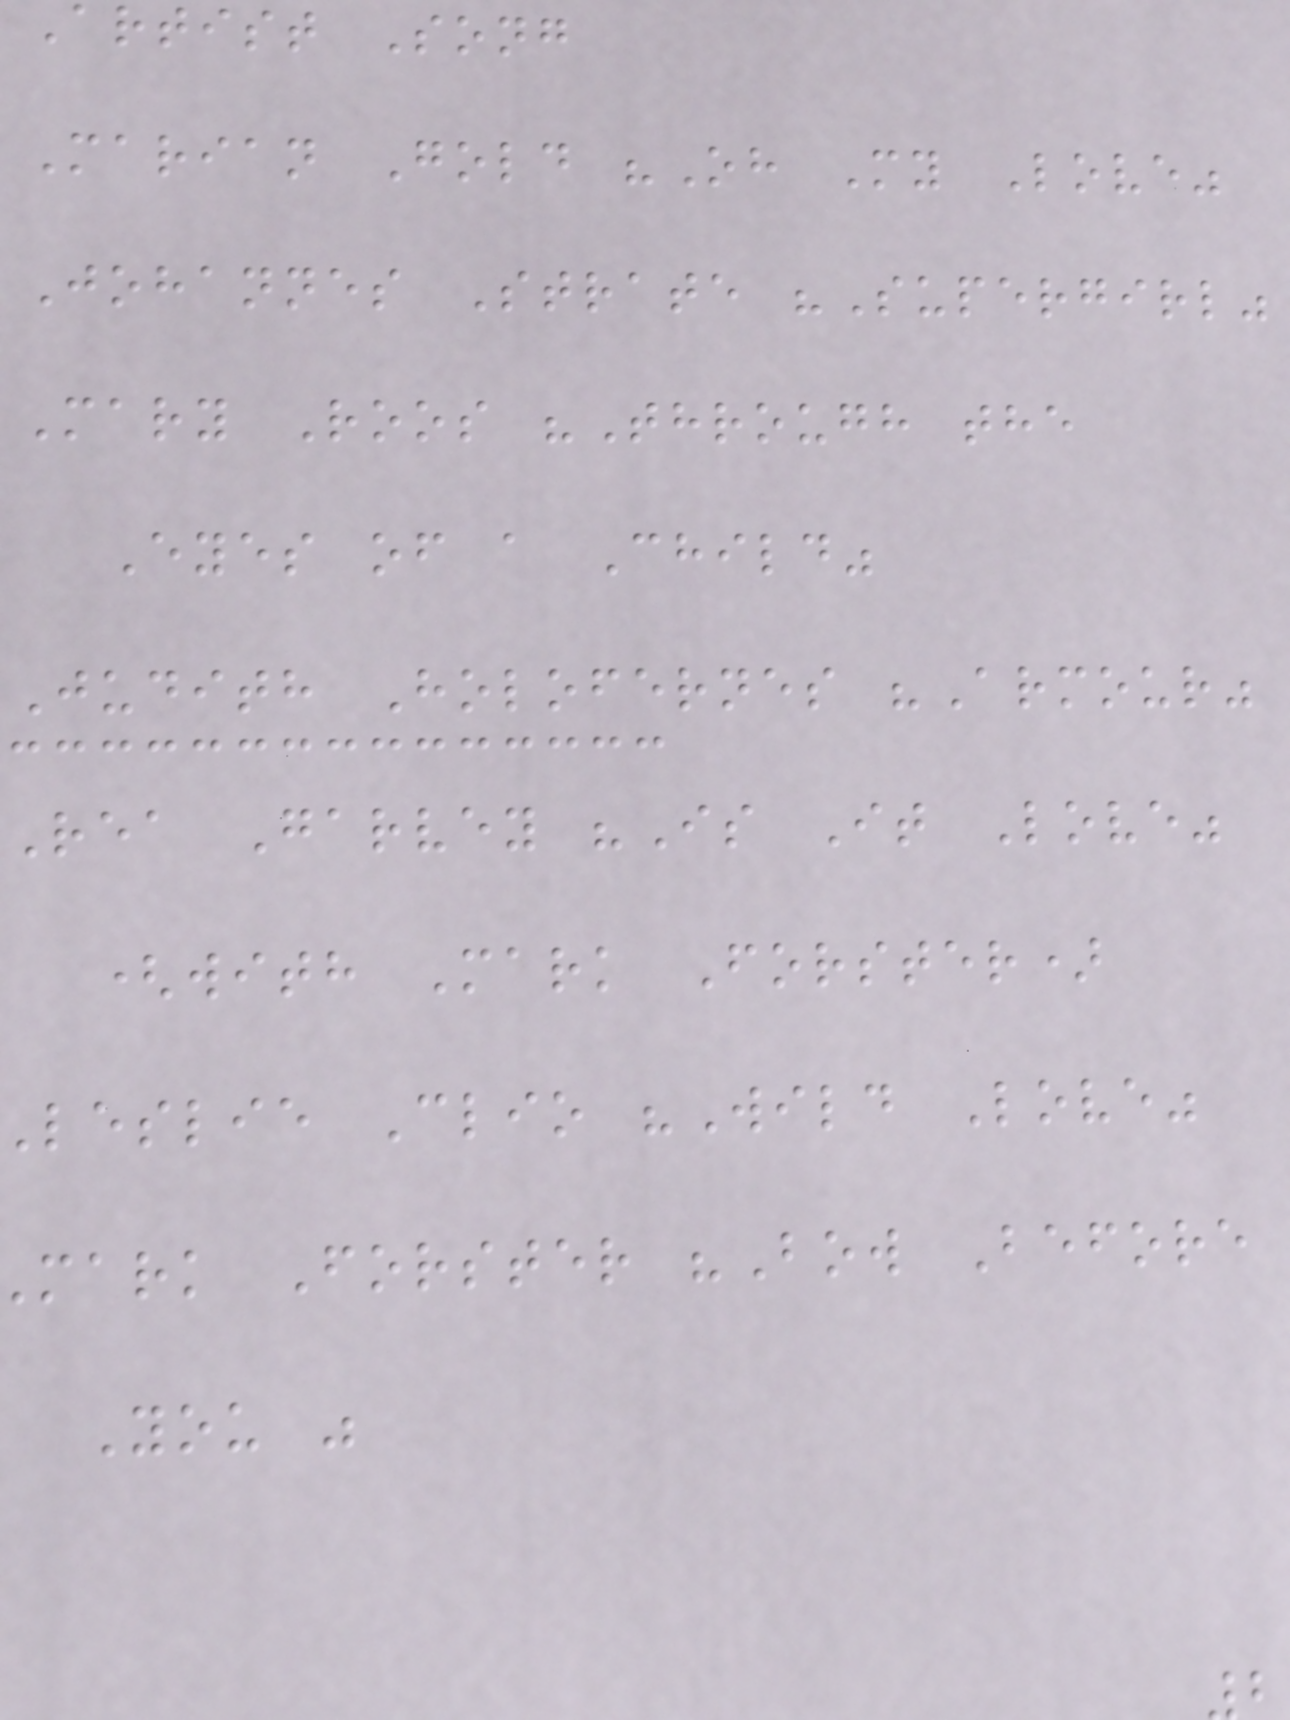artist Song
Marian Gold "Oh My Love"
Johannes Strate "Supergirl"
Mary Roos "Through the
Eyes of a Child"
Judith Holofernes "Armour"
Rea Garvey "Is It Love"
(with Mark Forster)
leslie Clio "Wild Love"
mark Forster "Bow Before
You "
